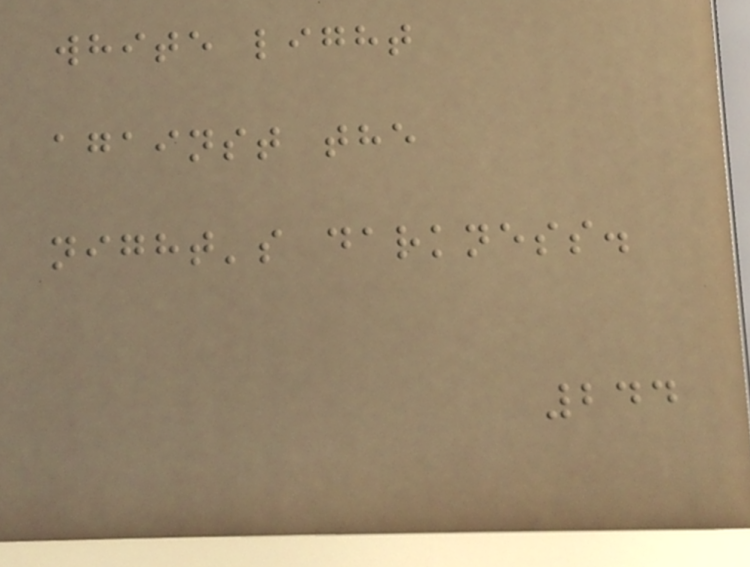white light
against the
night's darkness.
244
